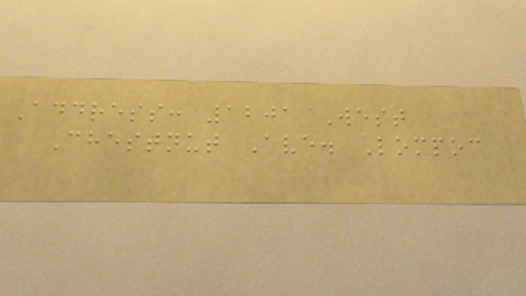Address: 1201 West
Chestnut Ave. Lompoc
